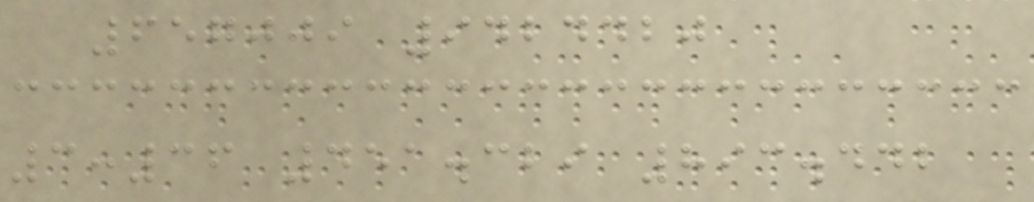657009 9424420
3:36 451.329 893.442
